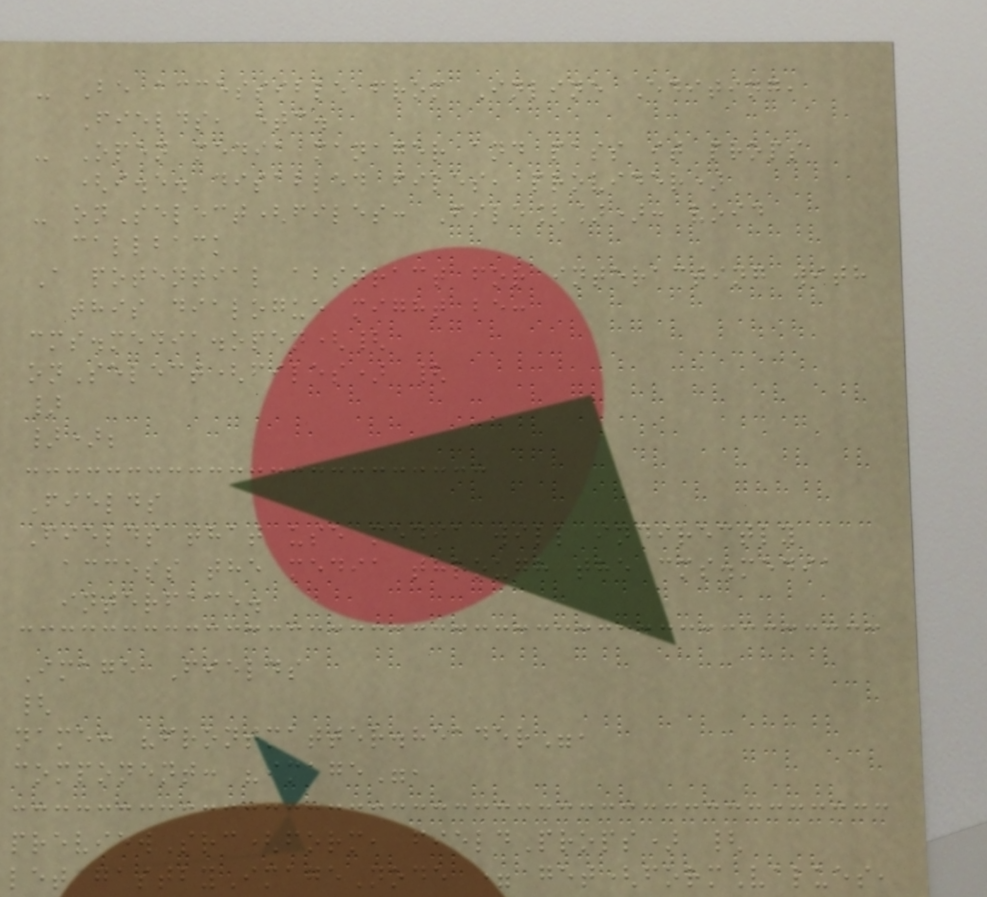- Be accessible from Inline Editing,
Fields, etc.
- Open media manager and pass it props
(i.e. disabled files, provider)
- onSelect(files: File[]): void
callback
A potential abstract for interacting with
this dialogue might be:
cms.media.open({
onSelect(files) {
}
});
Fields
Fields that use media will indirectly
access the media through the cms.media
interface.
Image Fields
{
name: "frontmatter.header",
component: "image",
previewSrc(form, fieldProps) {
let gastbyImageNode = get(formValues,
